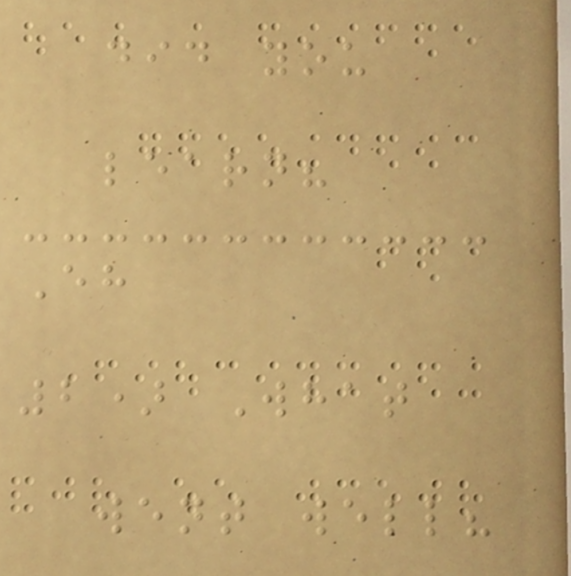did you
learn?
Eh
2) What
went well?
